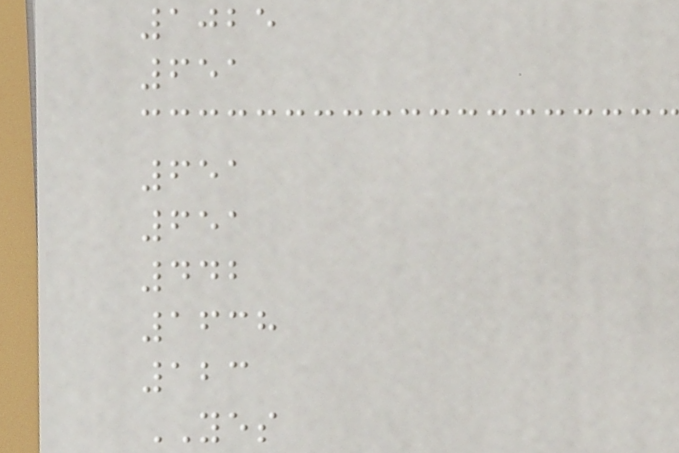1025
651
651
651
442
1638
123
YES
